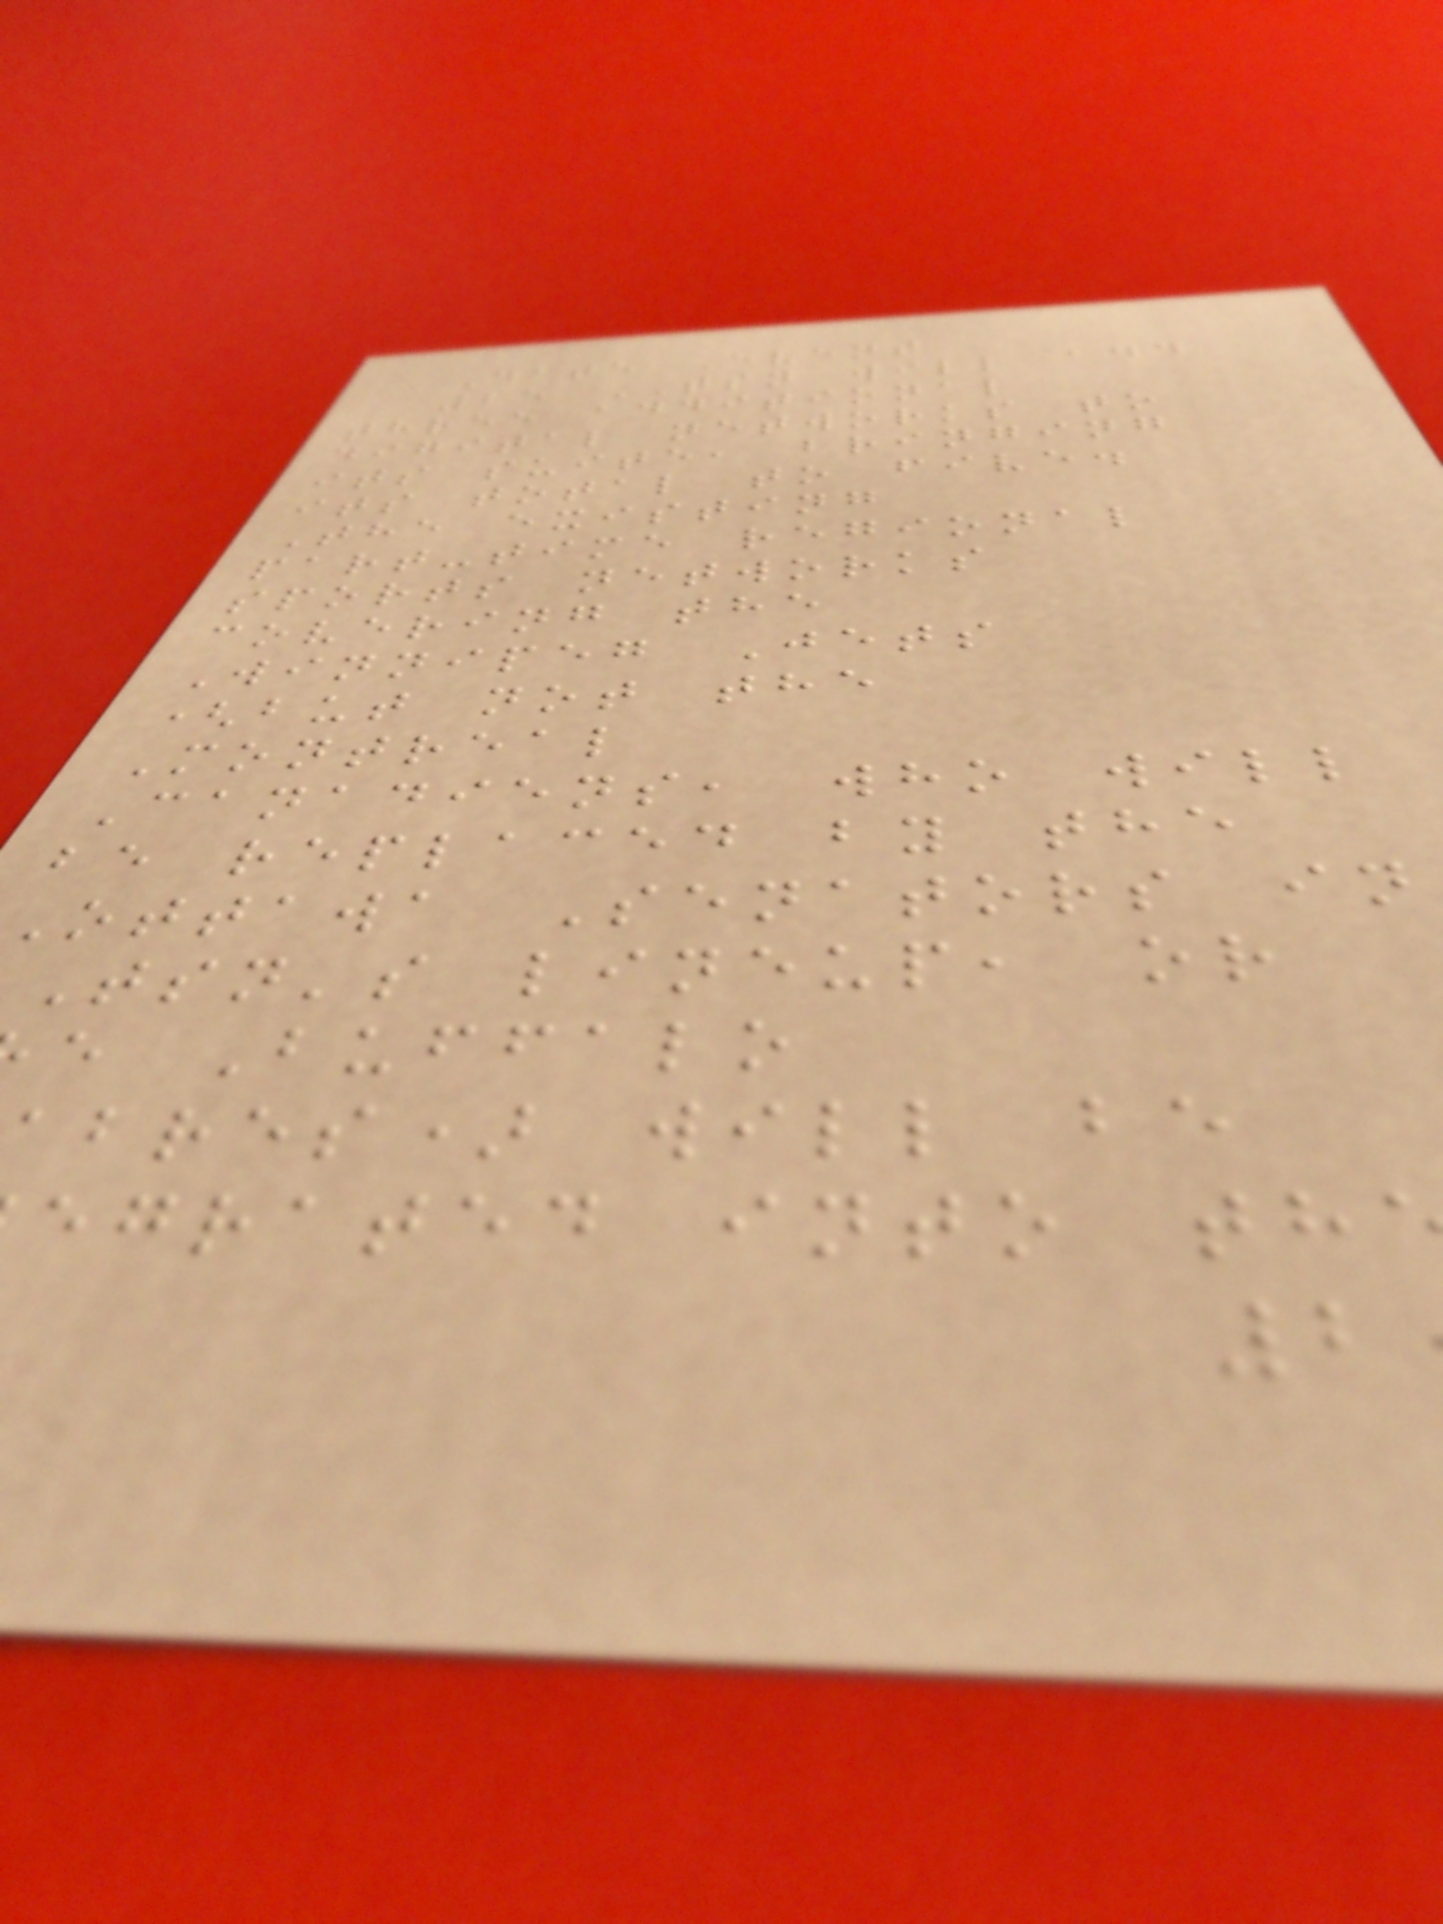Date Event
25 TSN will add
three additional
digital networks to
its suite, bringing
its total to five.
The existing
part-time regional
sports networks
covering the
Winnipeg Jets
(but not the
Montreal
Canadiens, who will
be replaced by the
ottawa Senators in
tsn's lineup, or
e Buffalo
bres) will be
egrated into th
